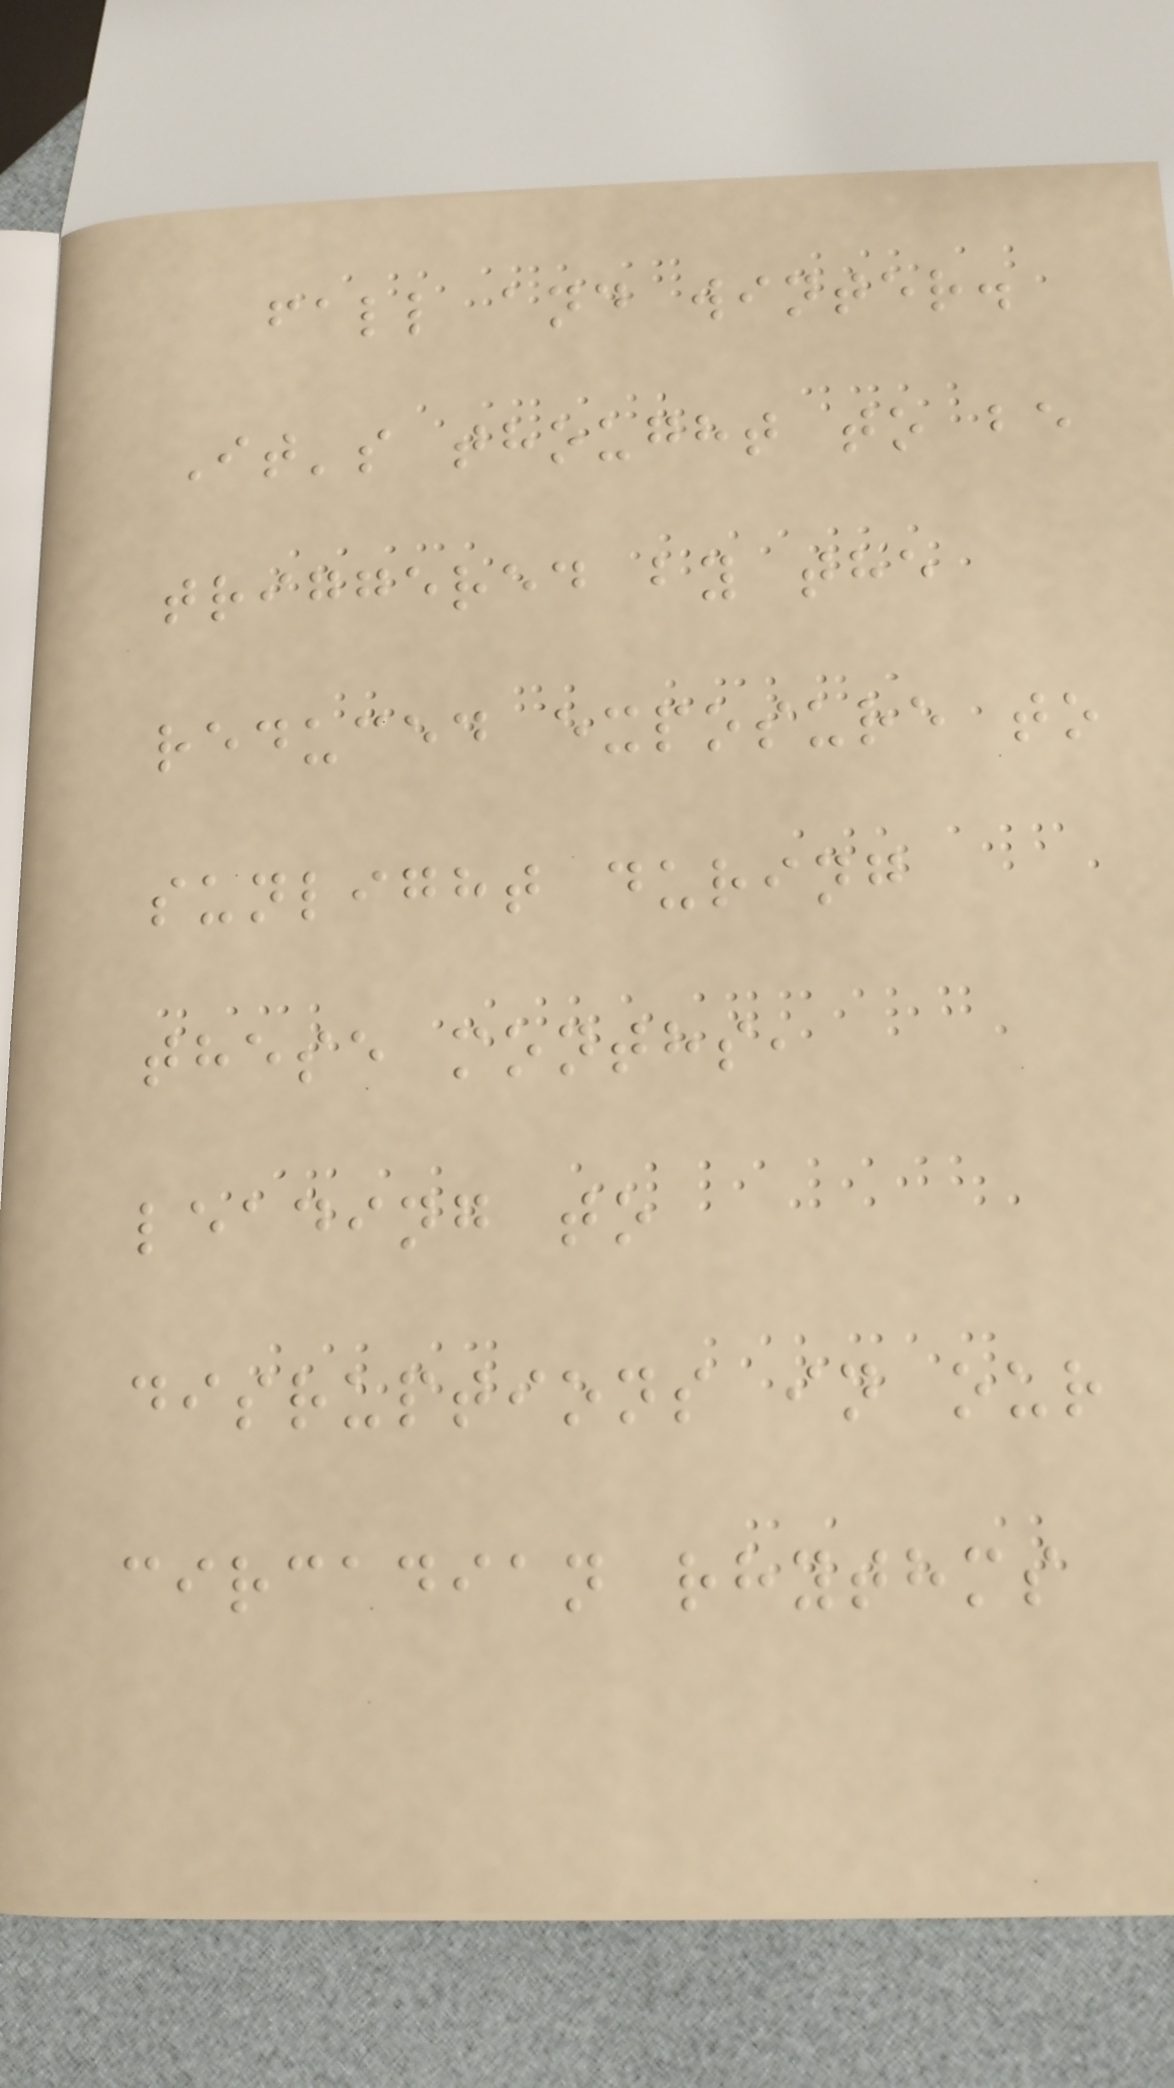fall and winter.
It's thought to be
triggered by the
reduced exposure to
sunlight during
these months,
leading to
disruptions in our
circadian rhythms
